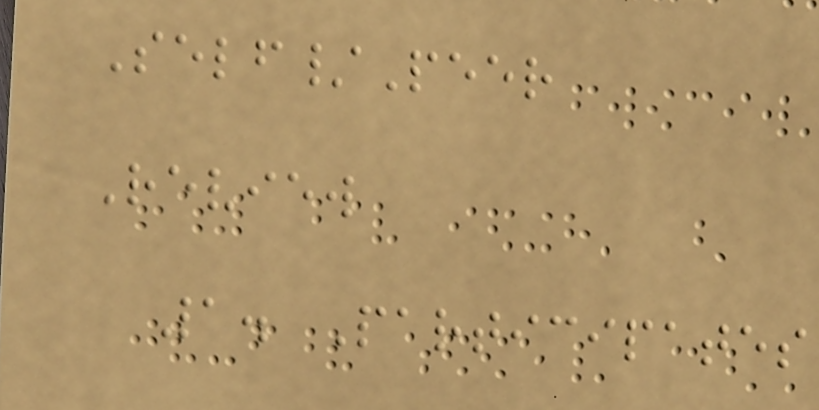Self/Peer
Review
1. Participates
